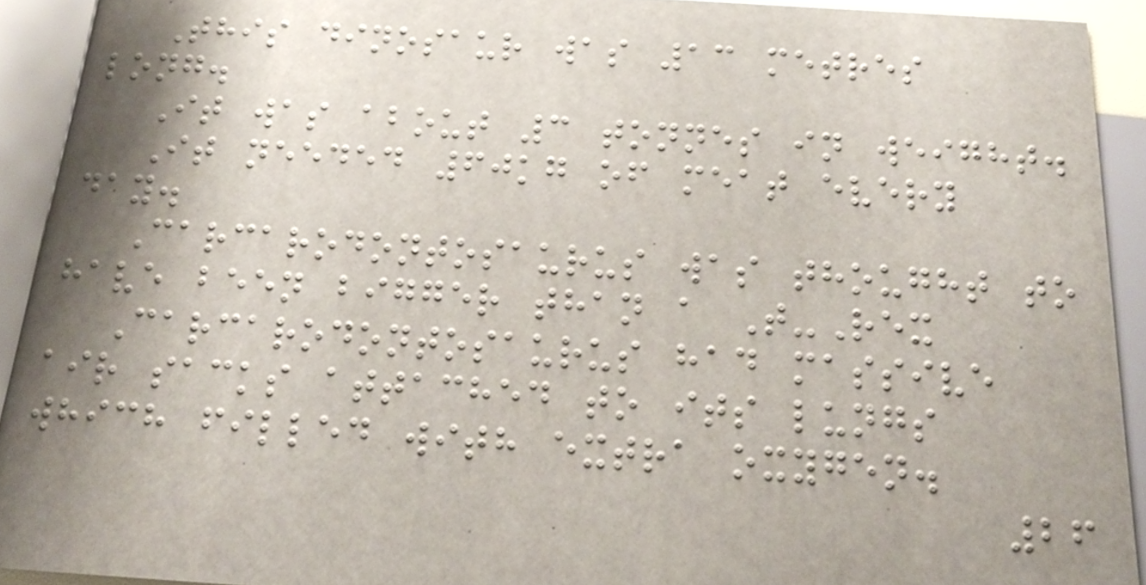This dinosaur was 13 metres
long.
It was about 3 tonnes in weight.
It needed 60kg of meat every
day.
Carcarodontosaurus was thought to
have been bigger than a T-Rex
Carcarodontosaurus had massive
air sacks attached to its lungs
which filled with extra oxygen.
26
